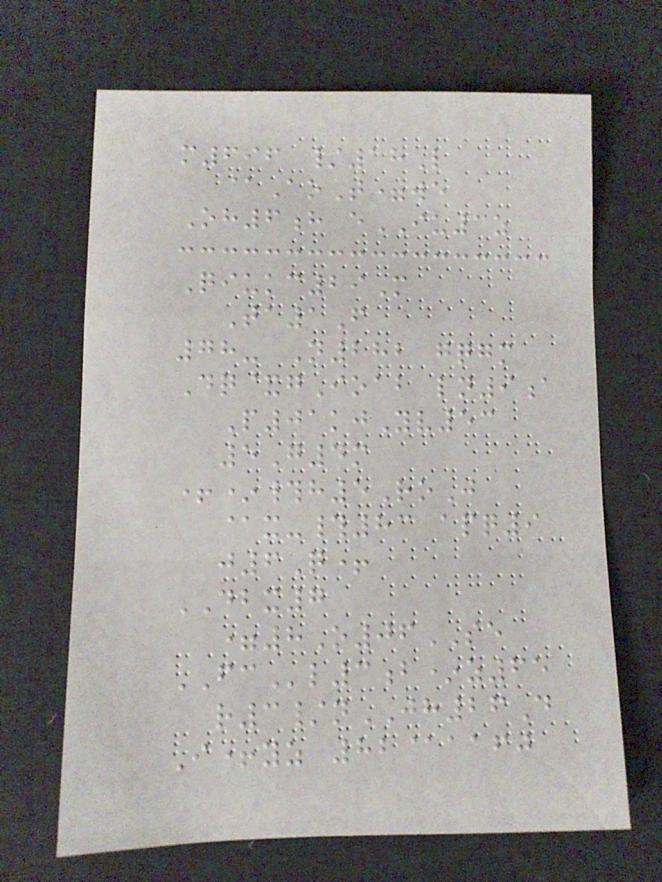m696 /18L
@AoT=we
Oh6h eIU3z
Qiukc29M
Ta1F
78- N282 gqgm
Dq&gIoab ln9a
P01kjYv53
5G4m
+*#h5RoJ
@x-#83 apq9
j6Q+
DBX7
=8O06SE
FCl3b*z65
r3/nJH26D
I+yz 82@aafj
